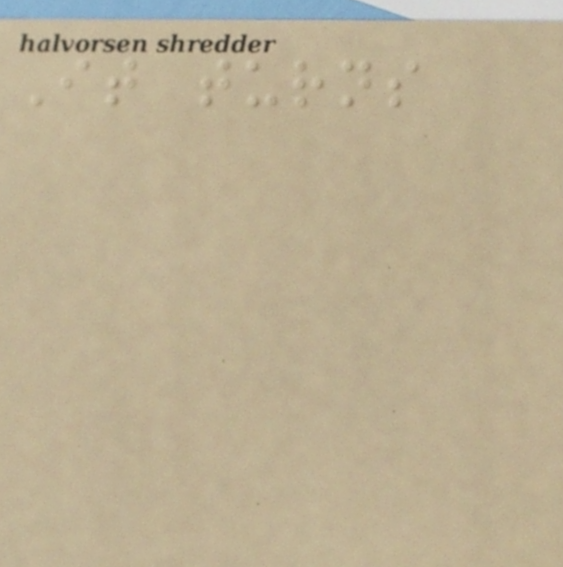It turns
